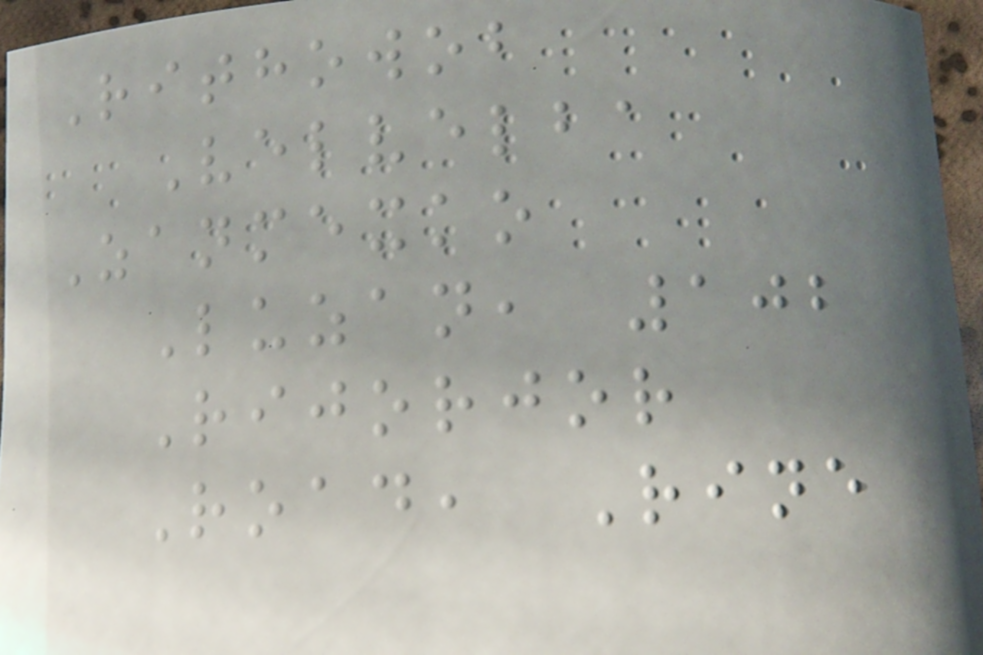Rithowob
Velvelba
Zanmexko
Luzan, 102
Rijorjor
Road, Rine
